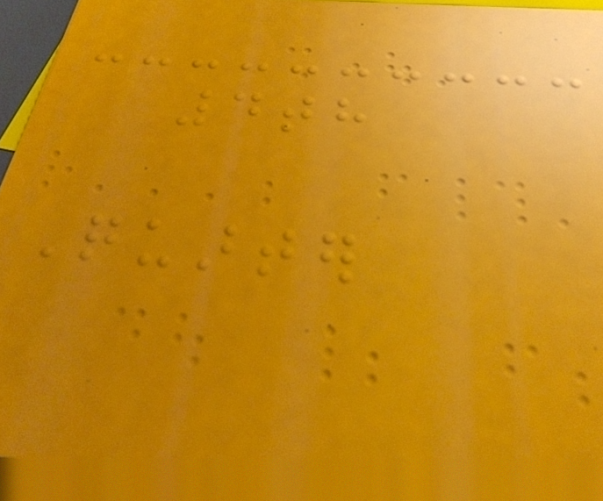4th
Quarter
